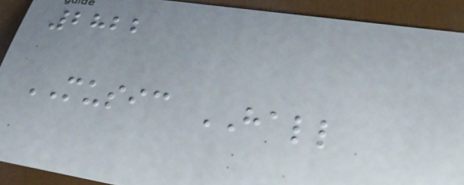2822
MUSIC HALL
